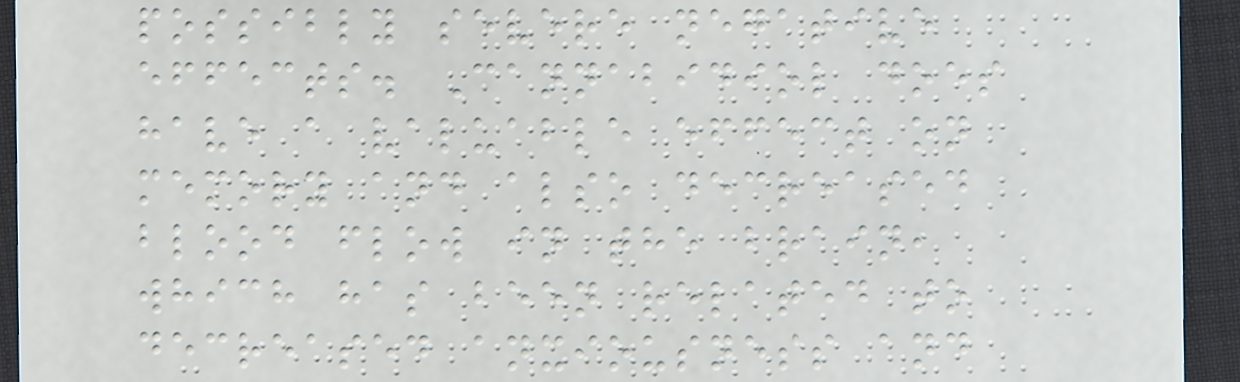possibly severe negative
effects. Cannabidiol does
have a valuable effect on
memory and also decreased
blood flow in the brain,
which has been related to
decreased anxiousness and
